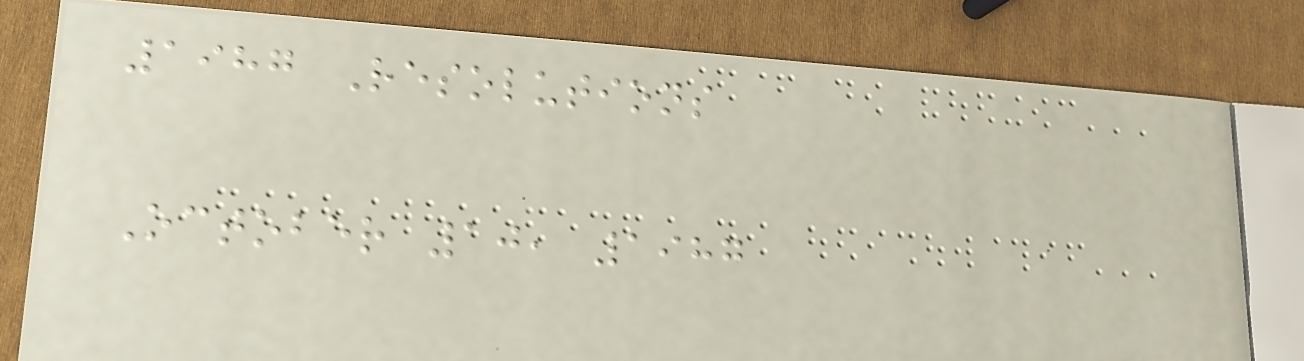1987 Resolutions
October 10, 1987
